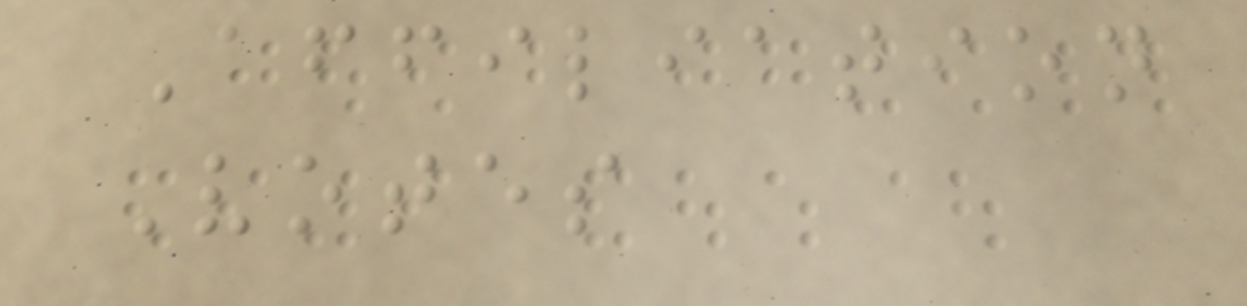Affiliation
Votes
